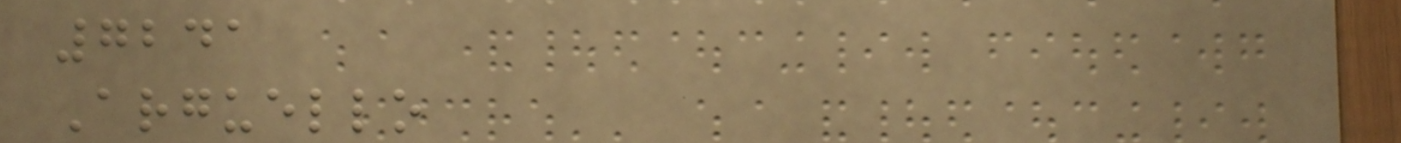7241
Arguello
